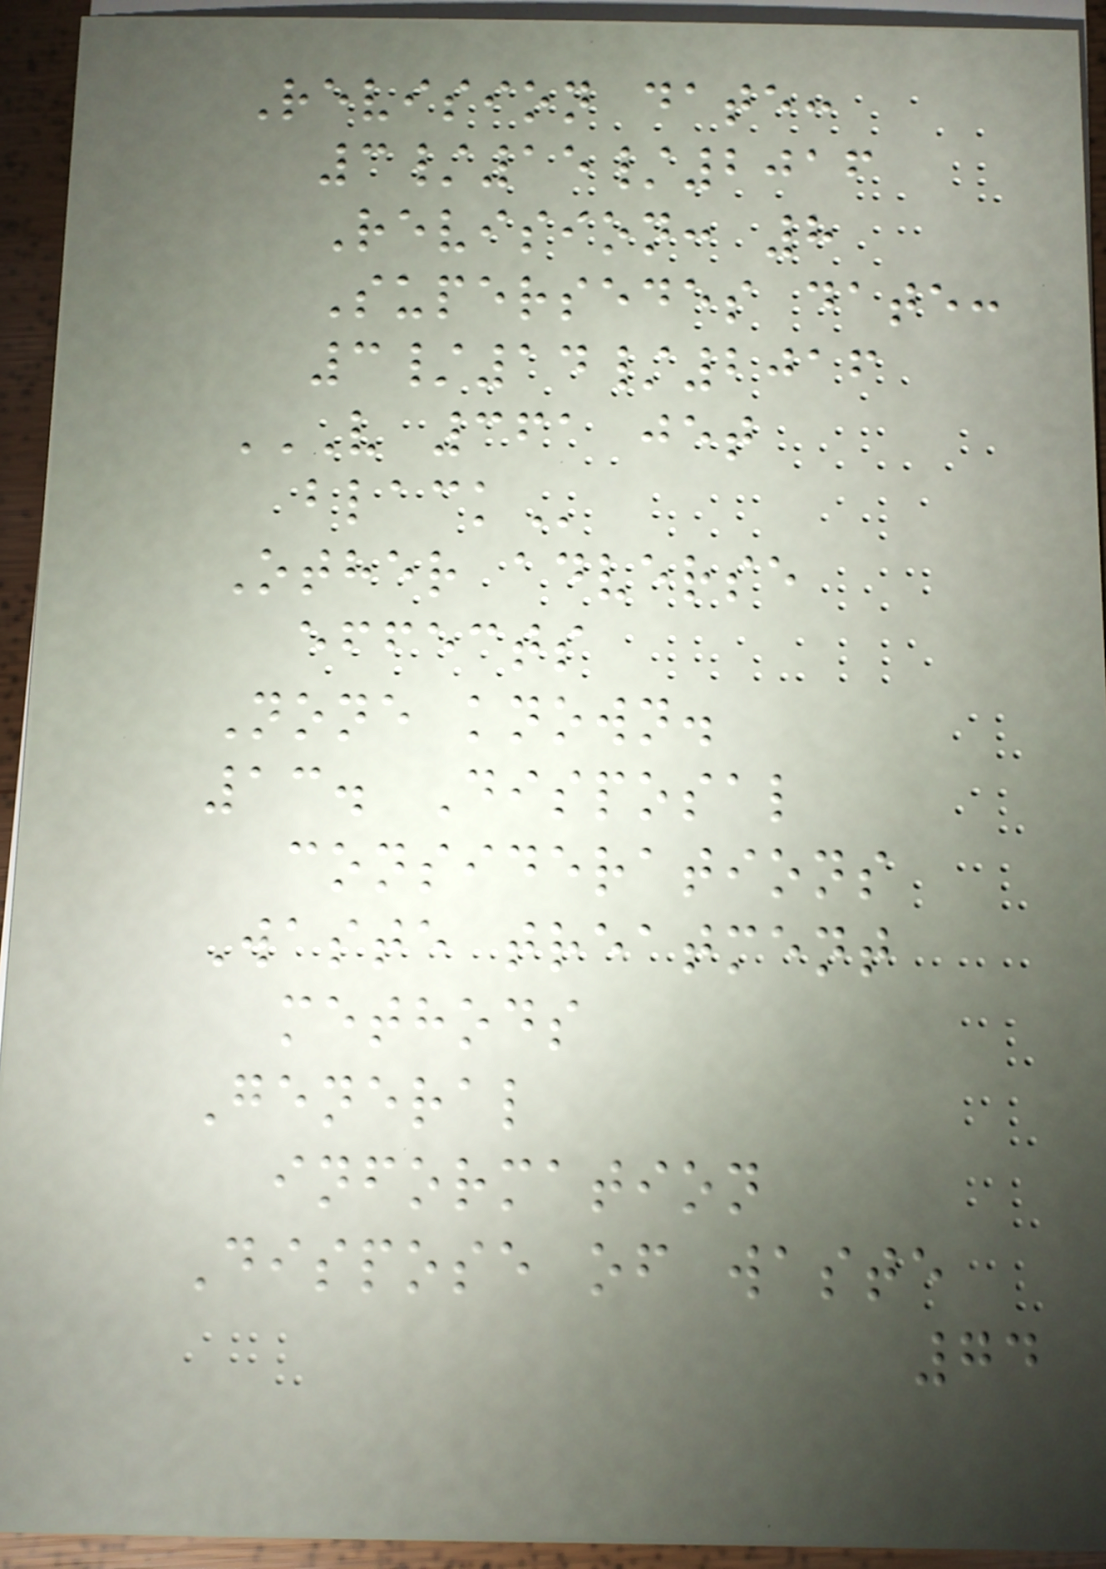Revision date:
3/15/2016
Revision: 8
Supersedes date:
3/14/2016
V 361 JET
BLACK
Other adverse
effects
None known.
13. Disposal
considerations
Waste treatment
methods
General
information
Dispose of waste
74
